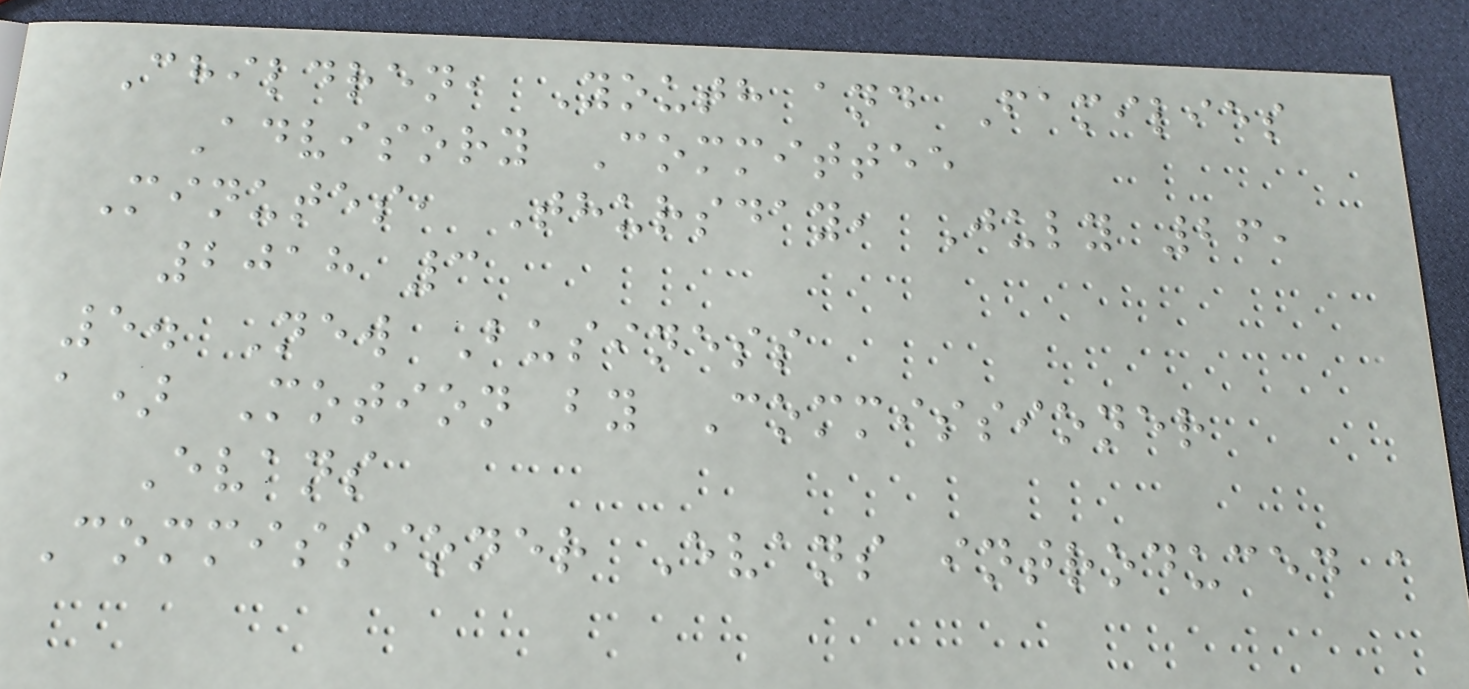Children, Youth and Families
Advisory Committee
Minutes, Thursday, July 26,
2018 3
5. New Business
a) Motion by Commissioner
Evans
Commissioner Evans introduced a
